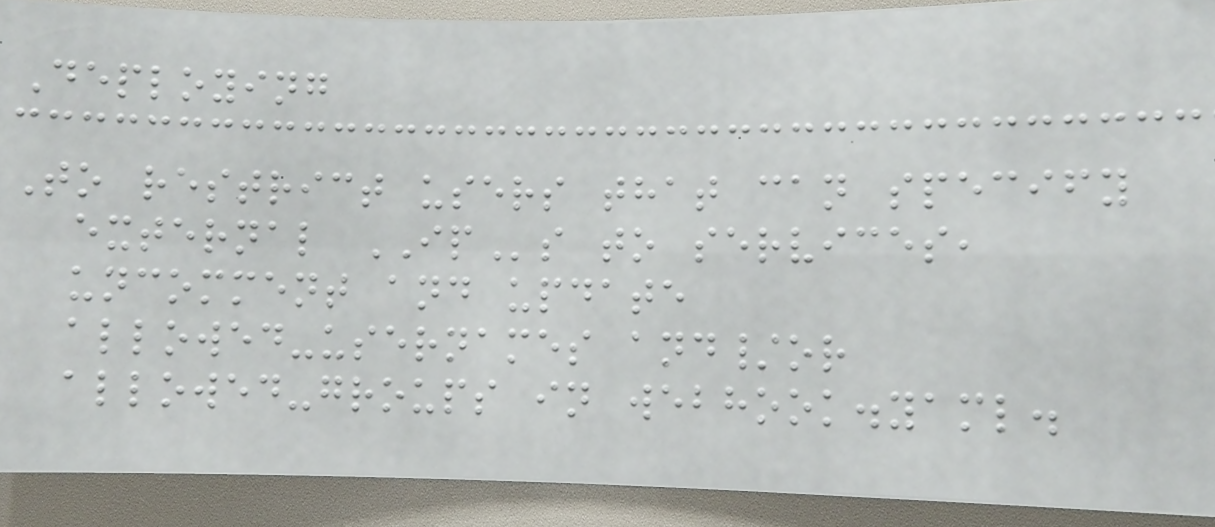Deploying
To restrict users that can specify
external IPs to services,
uncomment and update
allowed-usernames and/or
allowed-groups in webhook.yaml.
